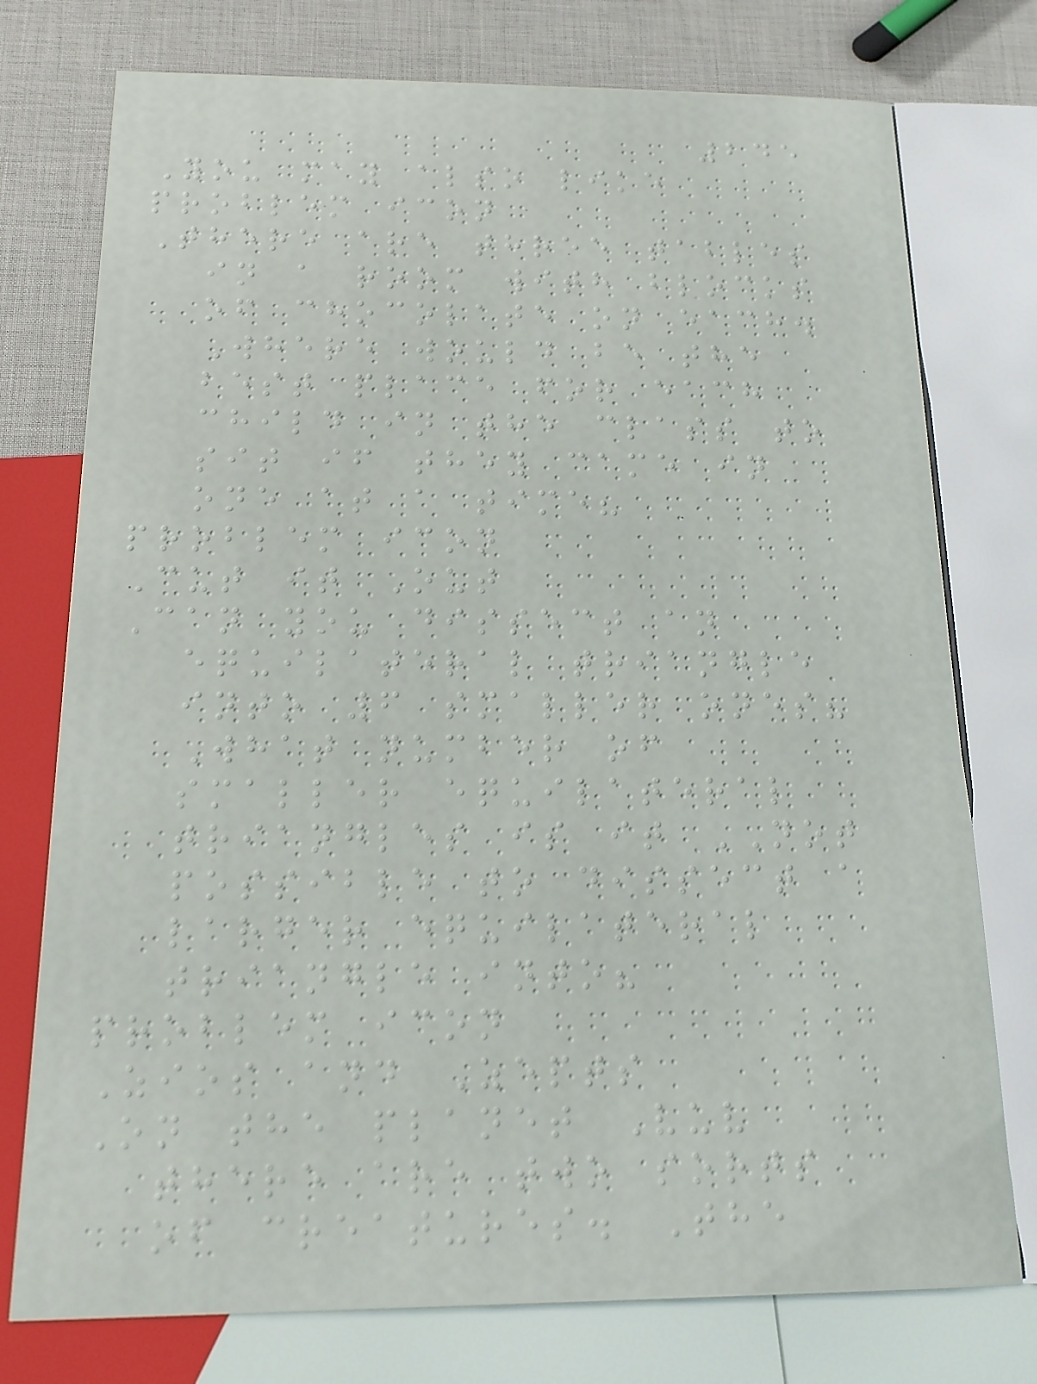245
You may also like
problem icon
There are three tables
in a room with blocks
of chocolate on each.
Where would be the
best place for each
child in the class to
sit if they came in
one at a time?
problem icon
Cut it Out
Can you dissect an
equilateral triangle
into 6 smaller ones?
What number of
smaller equilateral
triangles is it NOT
possible to dissect a
larger equilateral
triangle into?
problem icon
Zios and Zepts
On the planet Vuv
there are two sorts
of creatures. The
